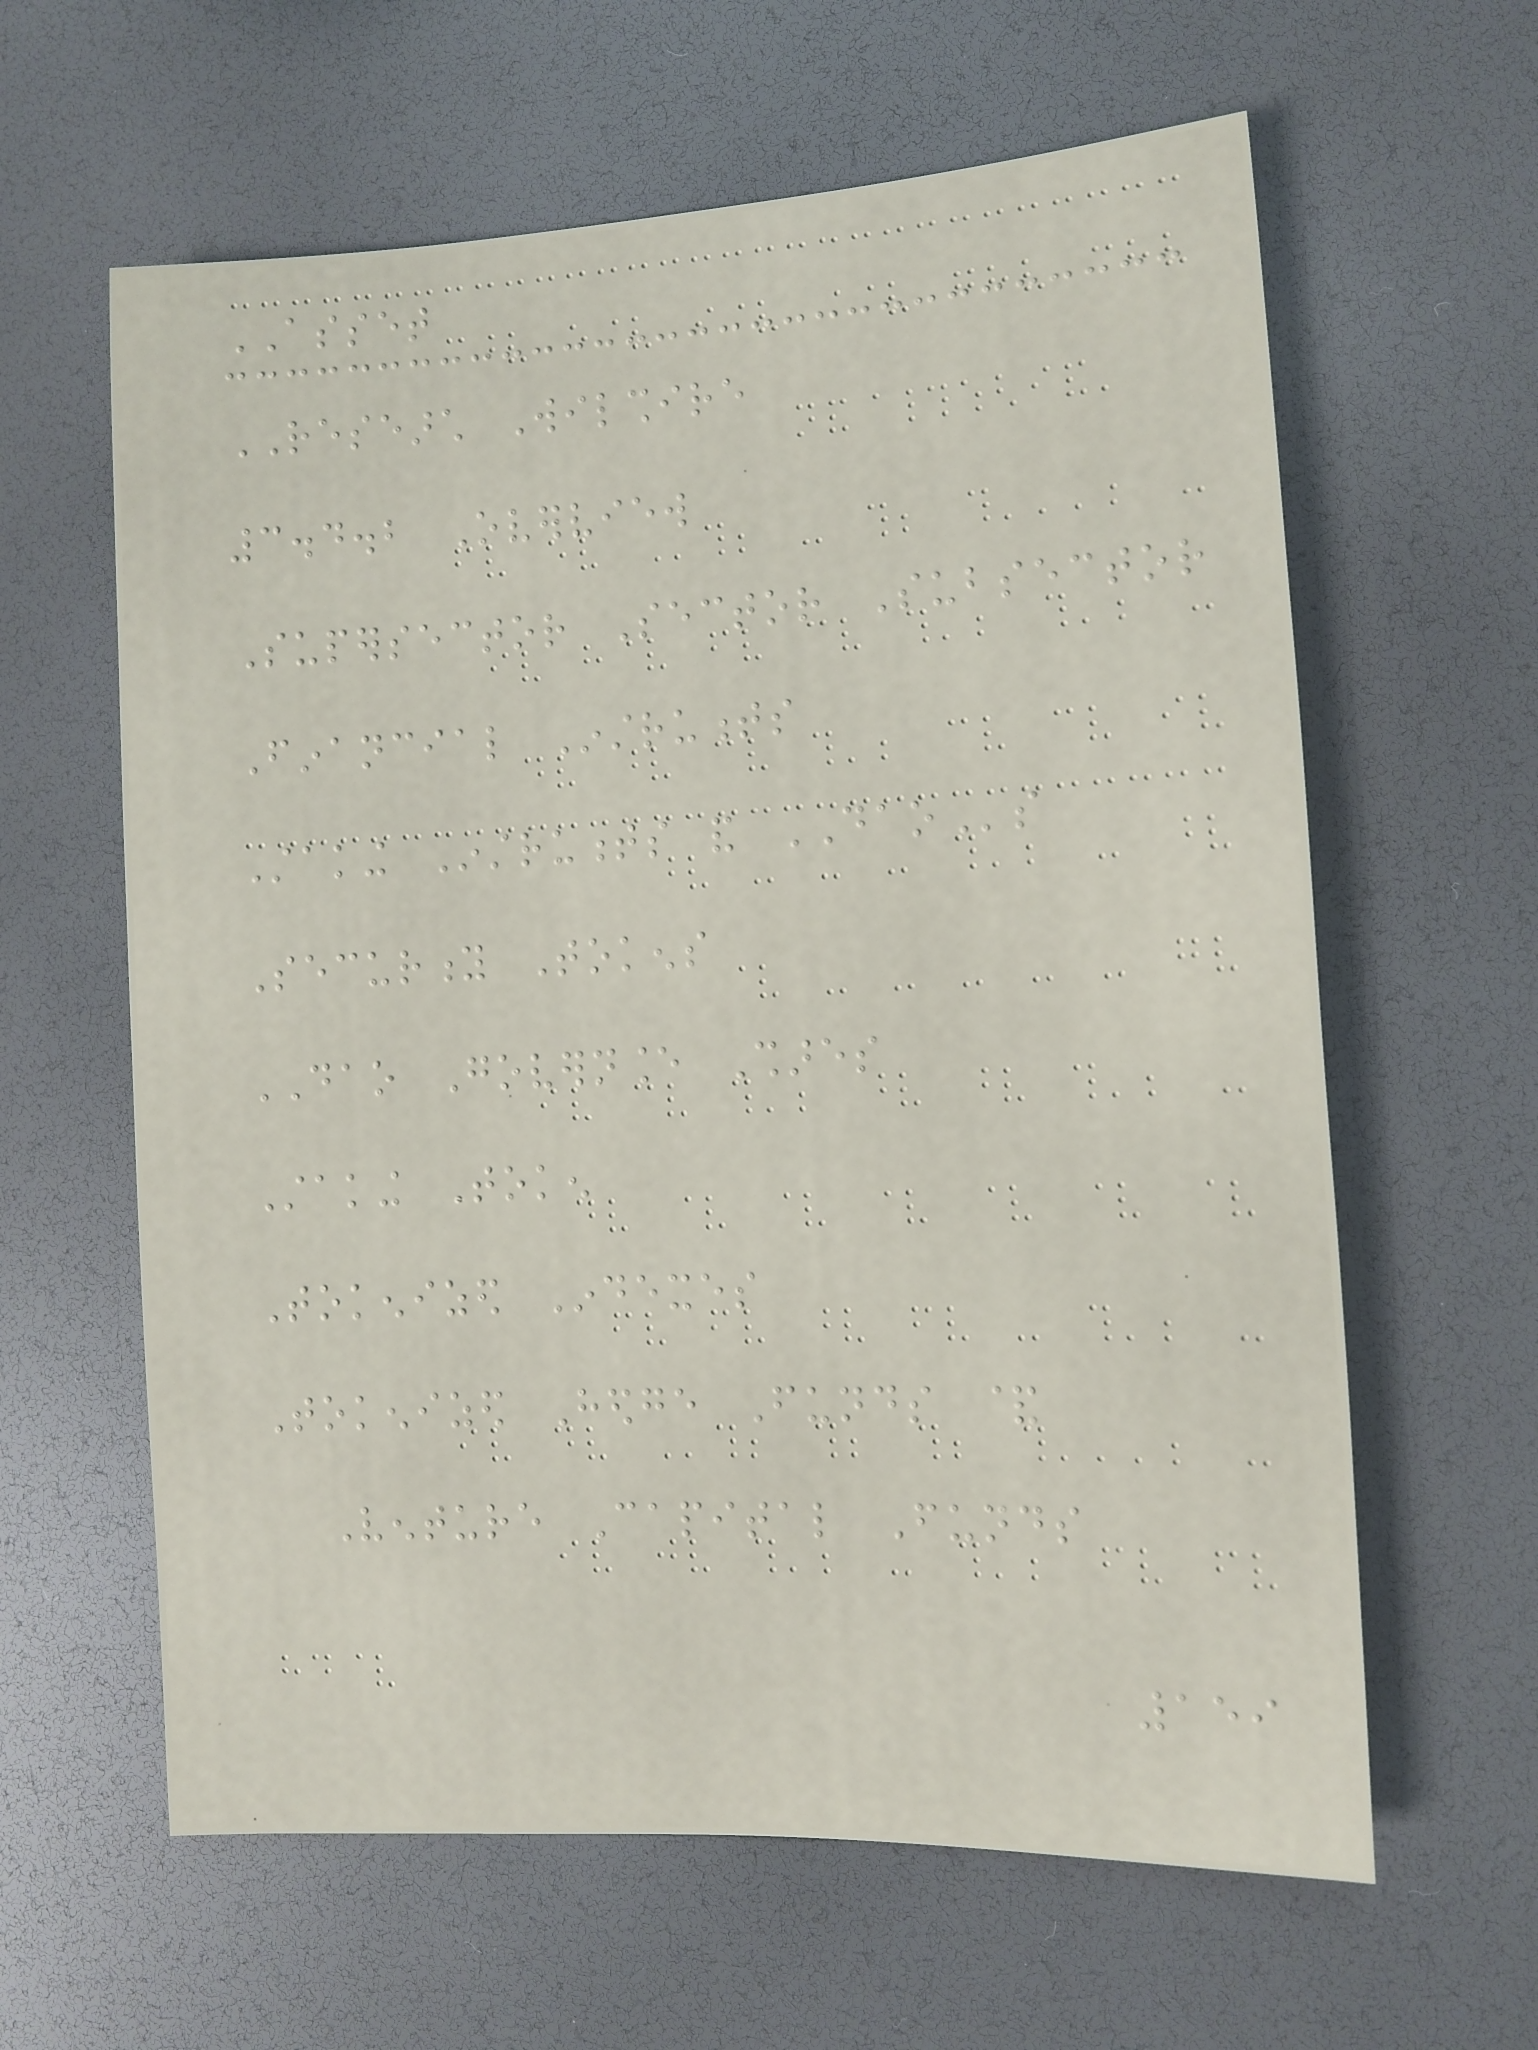ASSET
RESEARCH Wilshire
3.4.2 Overview
Supersector Sector Subsector
Financial Instruments
Staking Instruments and DAOs
Security Tokens
DAO Governance Shares
Staking Token
Tokenized Indexes
Tokenized Hedge Funds &
Venture Capital Funds
159
